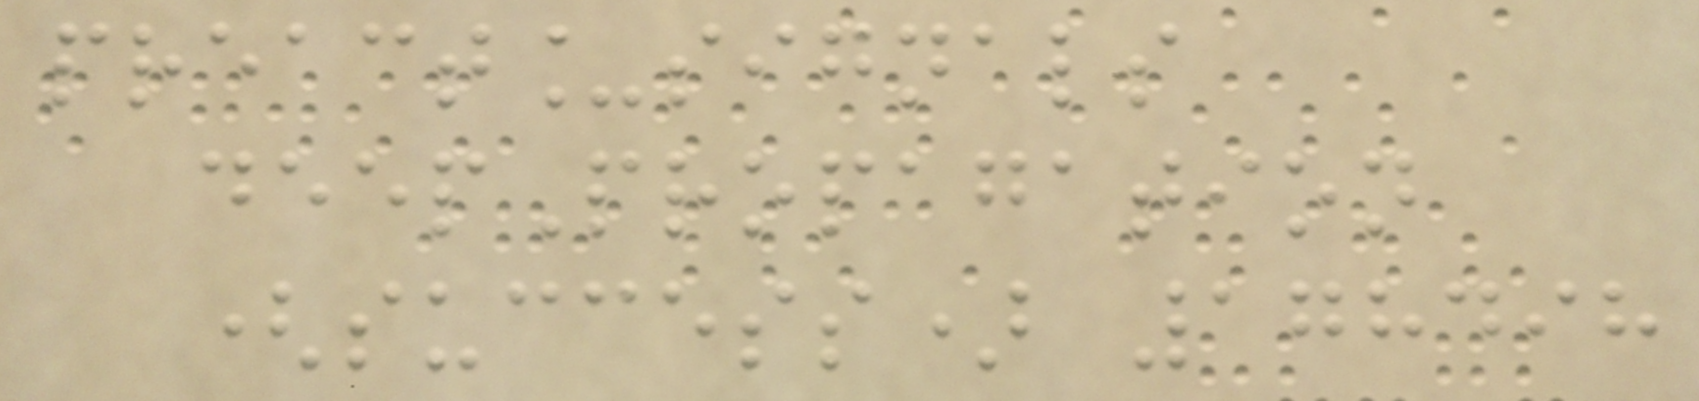preact_signals
deepPropagation
(success) 178498
